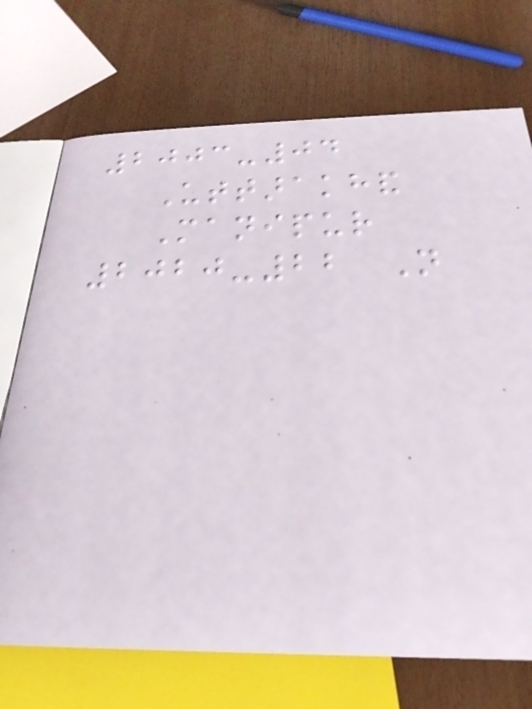2003-04
Uttarakhand
Manipur
2020-22 Not
